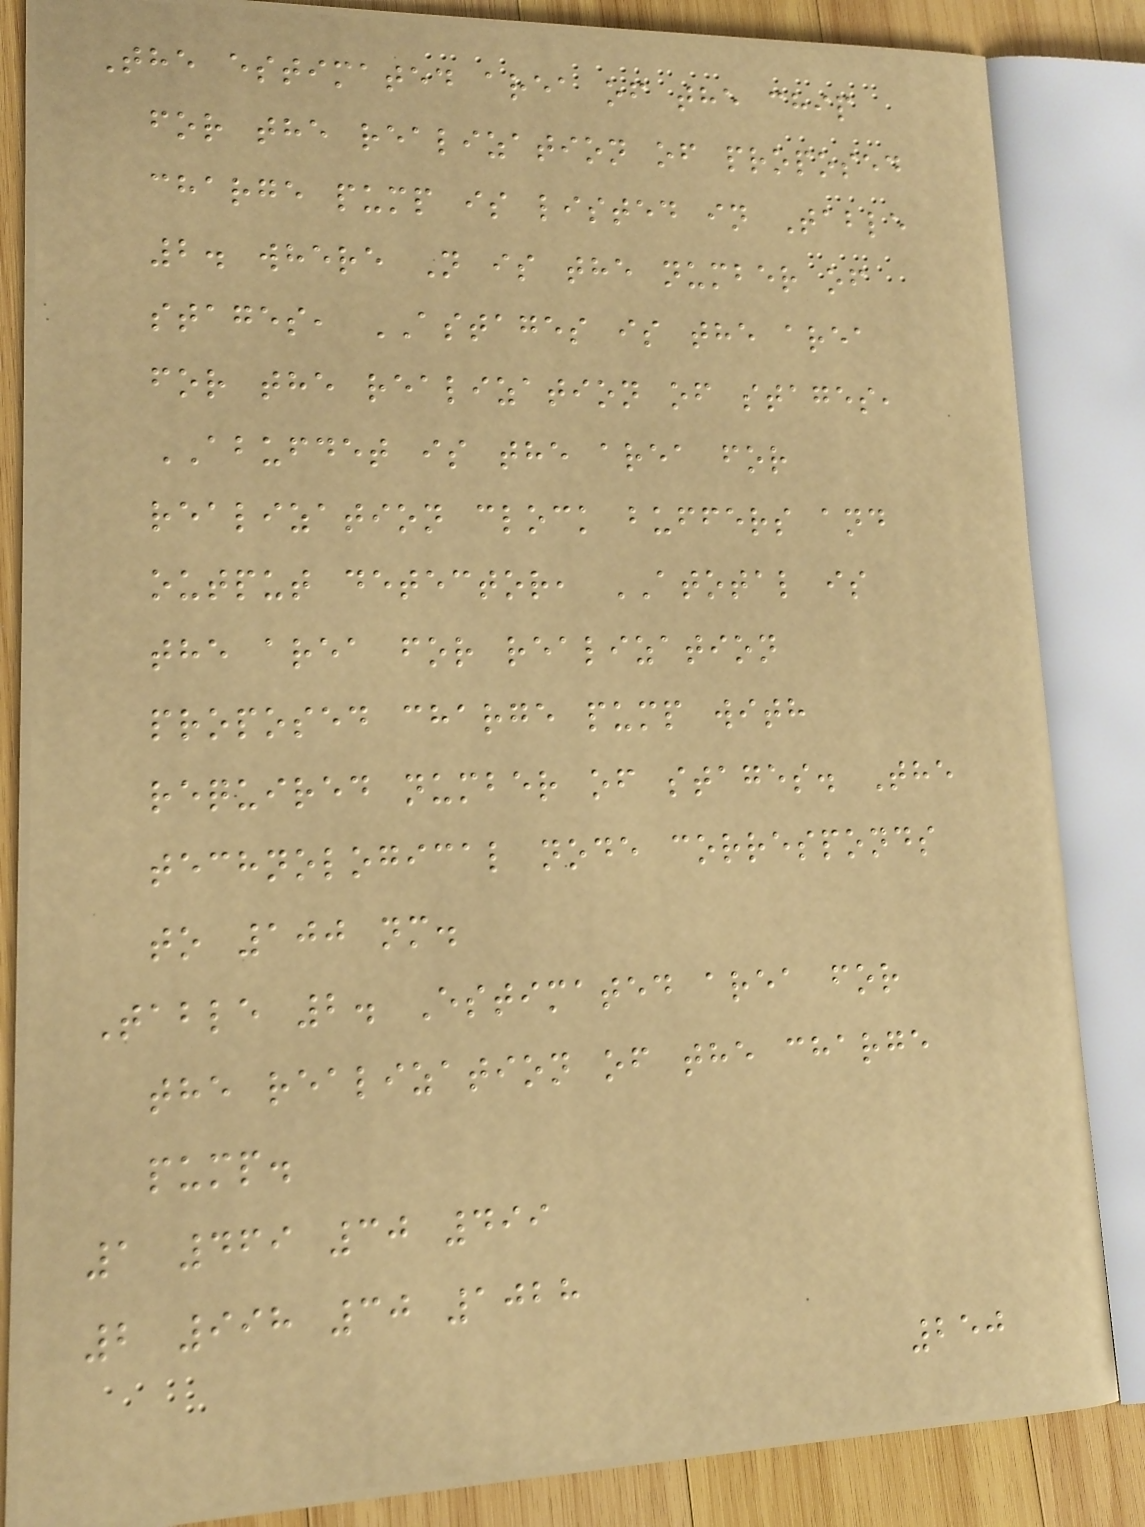The estimated area of the chip
for the realization of proposed
charge pump is listed in Table
2. where N is the number of
stages, ASTAGES is the area
for the realization of stages,
ABUFDET is the area for
realization clock buffers and
output detector, ATOTAL is
the area for realization
proposed charge pump with
required number of stages. The
technological node corresponds
to 100 nm.
Table 2. Estimated area for
the realization of the charge
pump.
1 469 30 499
2 998 30 1028
250
